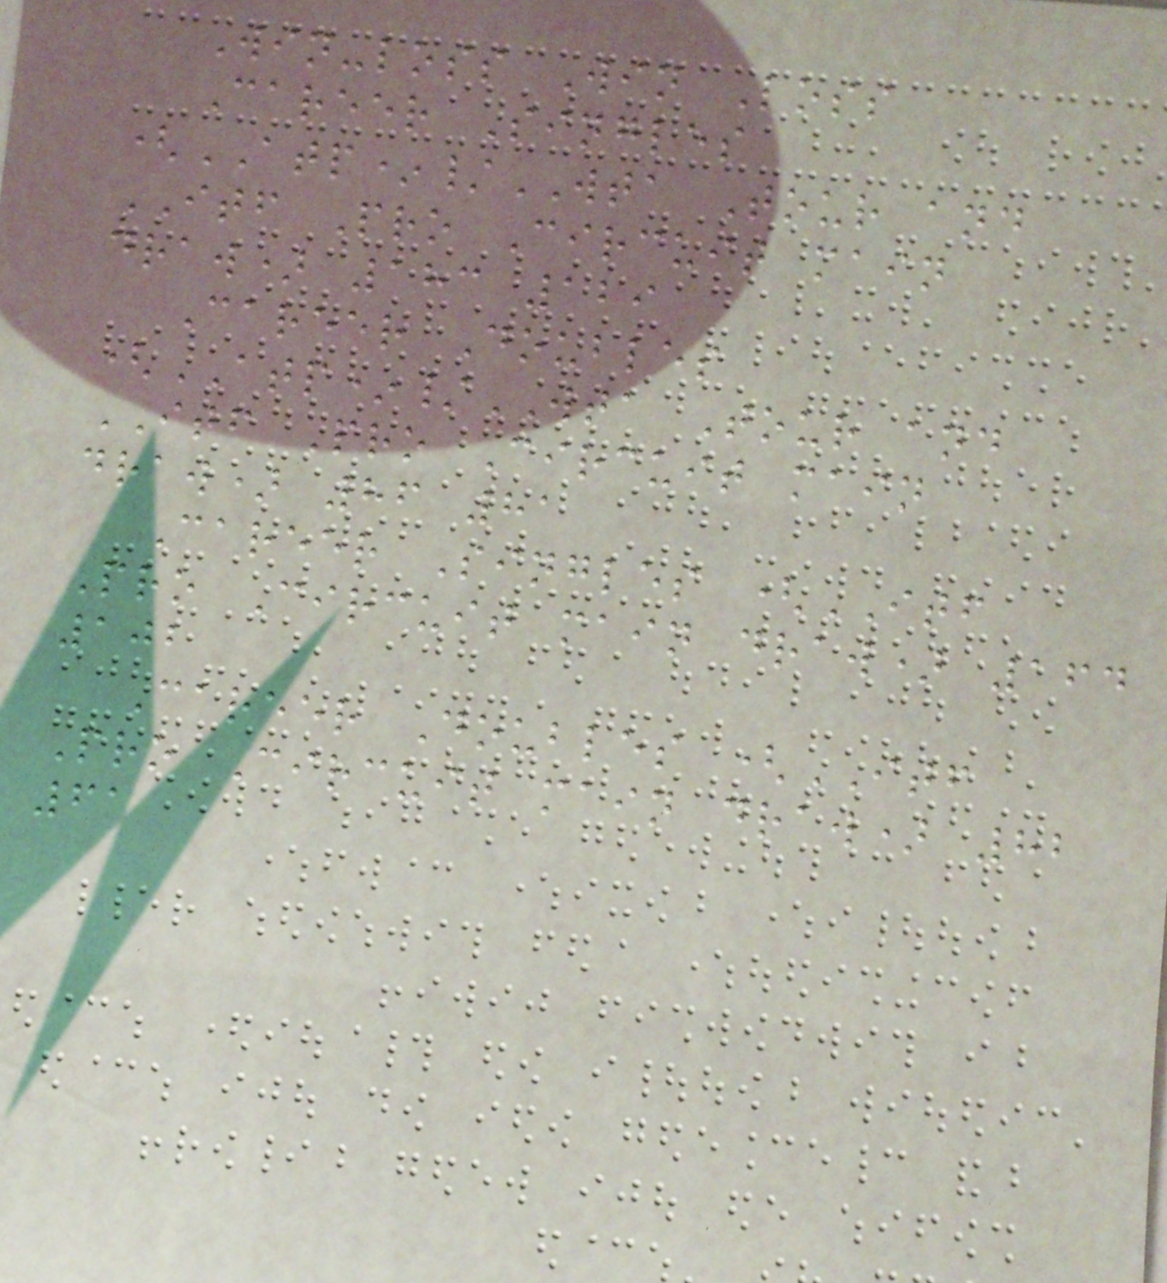Win-loss Win Loss
Career Singles
(ATP*/WTA Tour and
ITF Pro Circuit main
draw) 183 129
Career Doubles
(ATP*/WTA Tour and
ITF Pro Circuit main
draw) 86 81
Career Singles (ITF
Pro Circuit main draw) 164
102
Career Doubles (ITF
Pro Circuit main draw) 82
61
